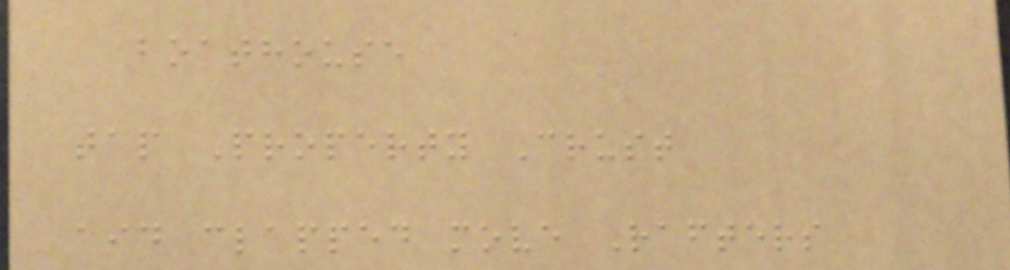boathouse
tap Property Crust
aid clapped move Rafters
